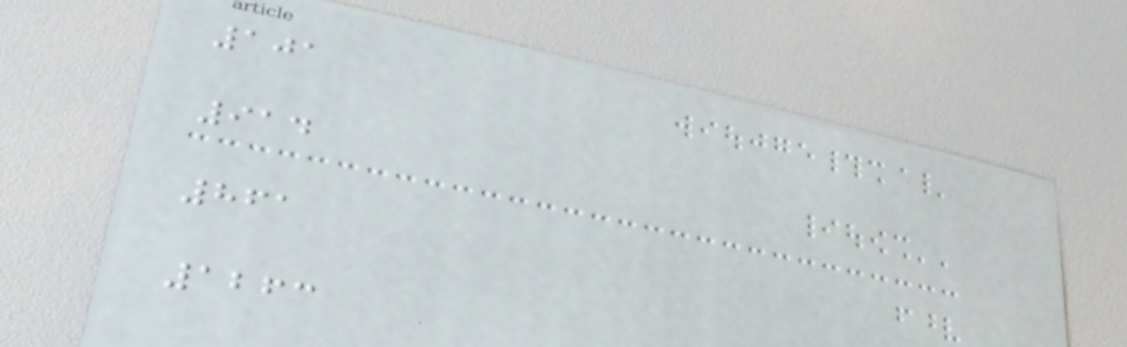101
914
861
1263
